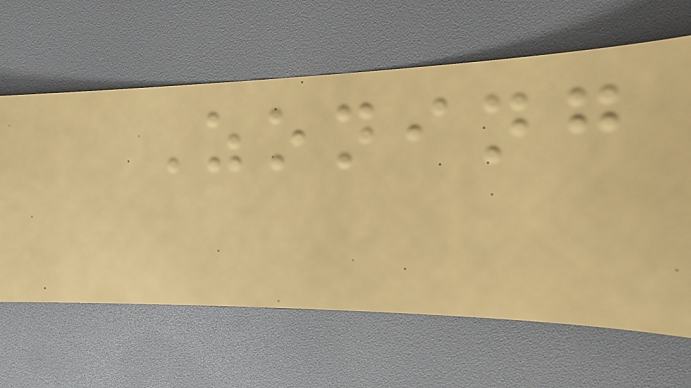Zoning
